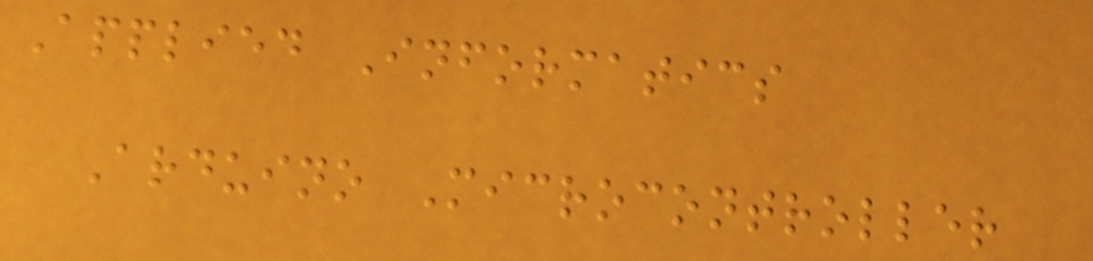Applied Informatics
Arduino Microcontroller
